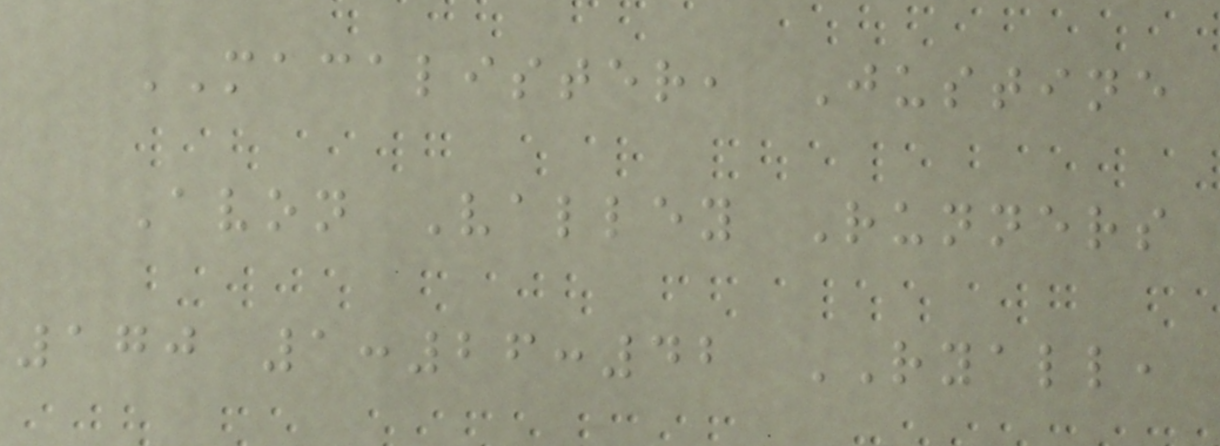MACALISTER, Justine
Avon Valley Runners
170 1:26:42 RYALL,
